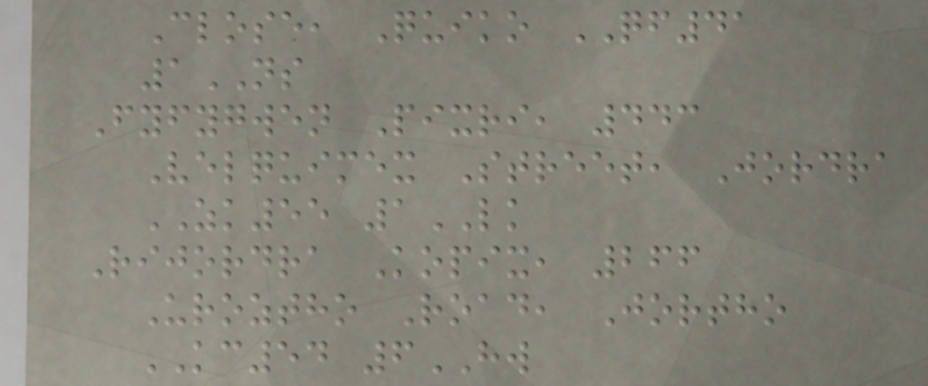Close, Quiko QF41
1NS
Fyfygwen Pixri, 443
Velquimex Street, Jordra
ZK55 1LK
Rijordra Kopix, 266
Uroztho Road, Jortho
KC54 6HW
